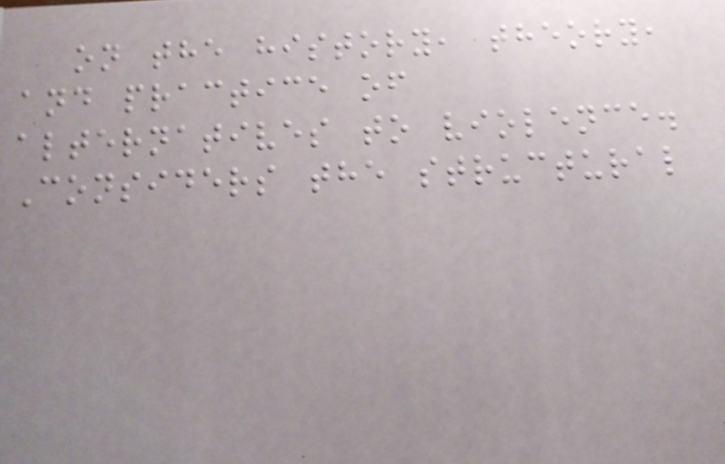on the history, theory,
and practice of
alternatives to violence.
Considers the structural
